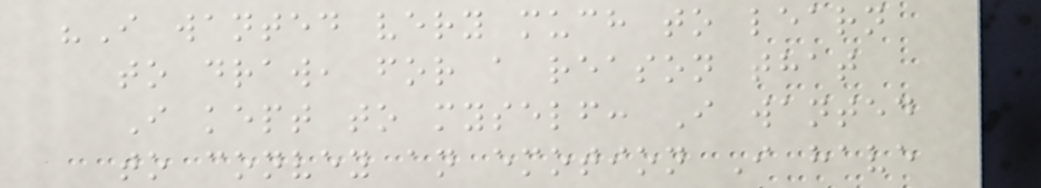"I wanted very much to learn
to draw, for a reason that
I kept to myself: I wanted
to convey an emotion I have
